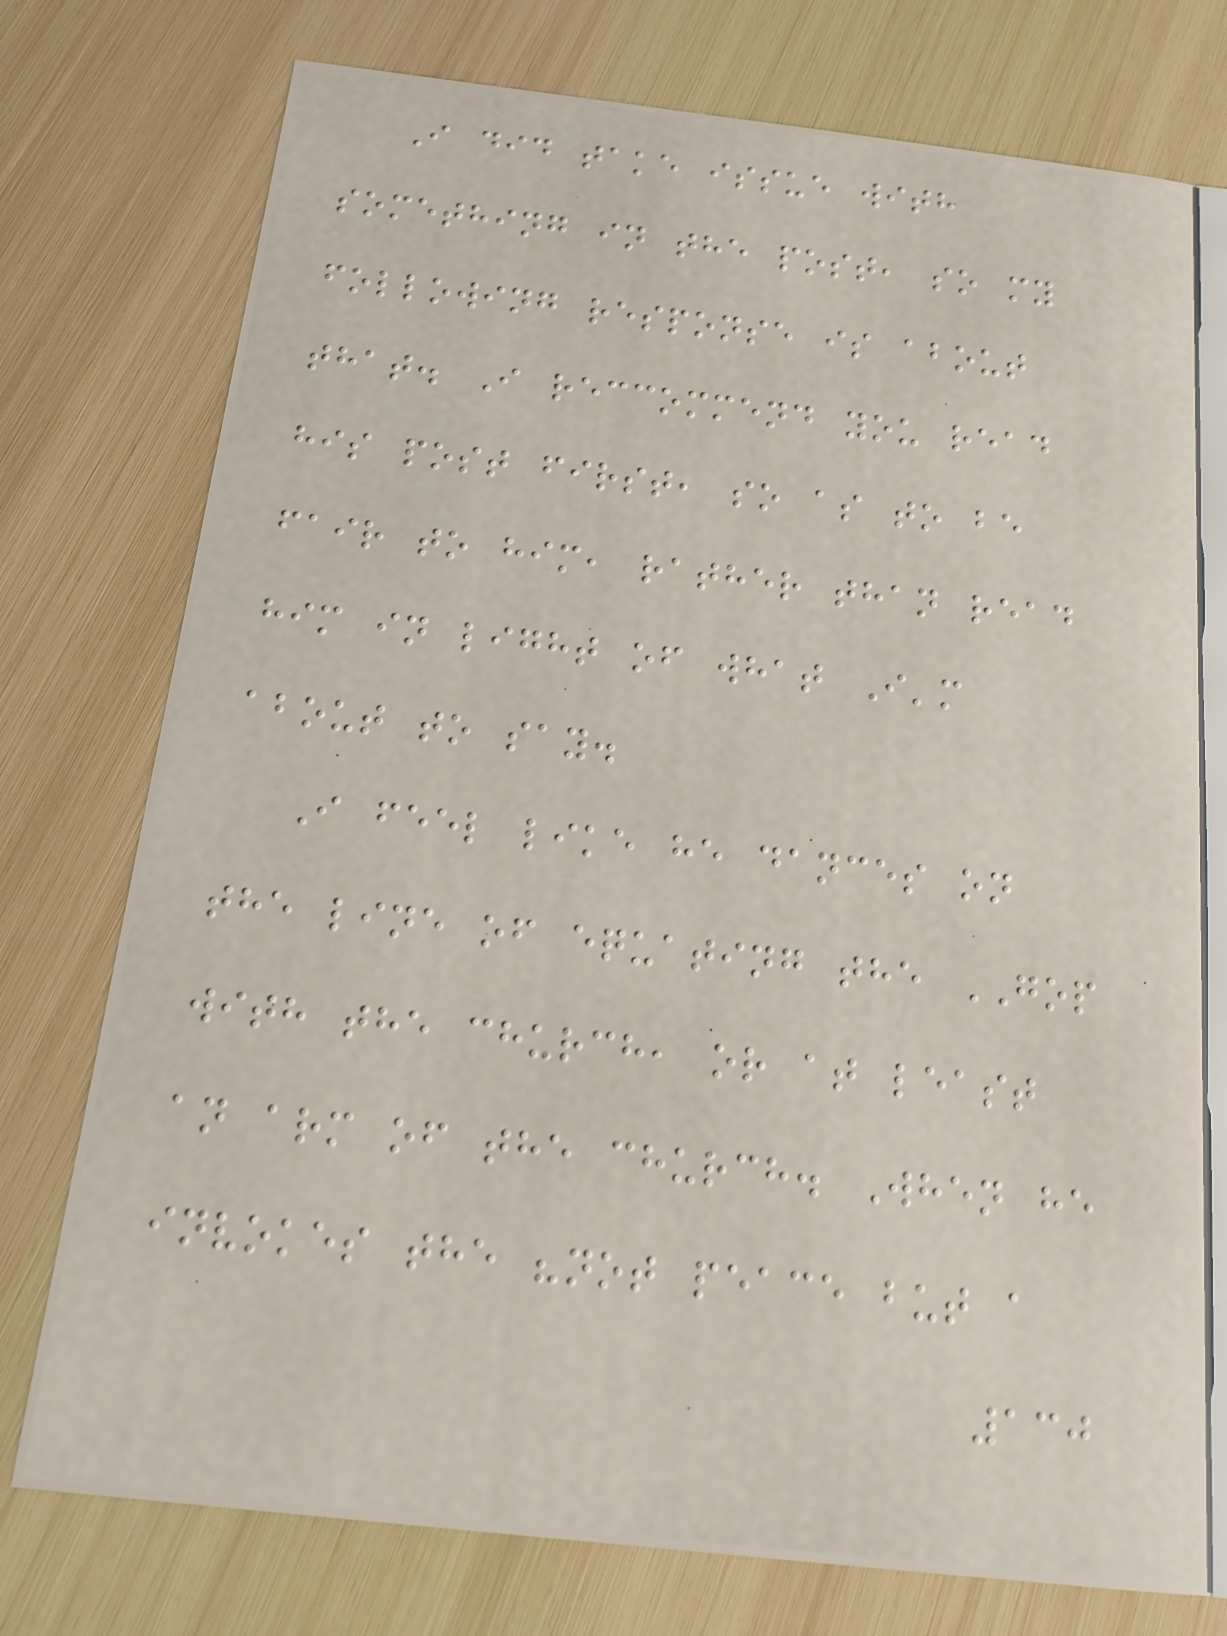I did take issue with
something in the post, so my
following response is about
that. I reccommend you read
his post first, so as to be
fair to him, rather than read
him in light of what I'm
about to say.
I feel like he dances on
the line of equating the GOP
with the church, or at least
an arm of the church. When he
invokes the "not peace but a
130
